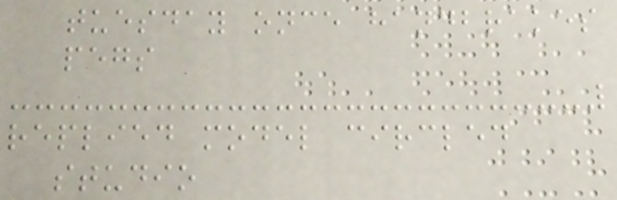tuesday once handbrakes
pegs
replied model circled
studio
